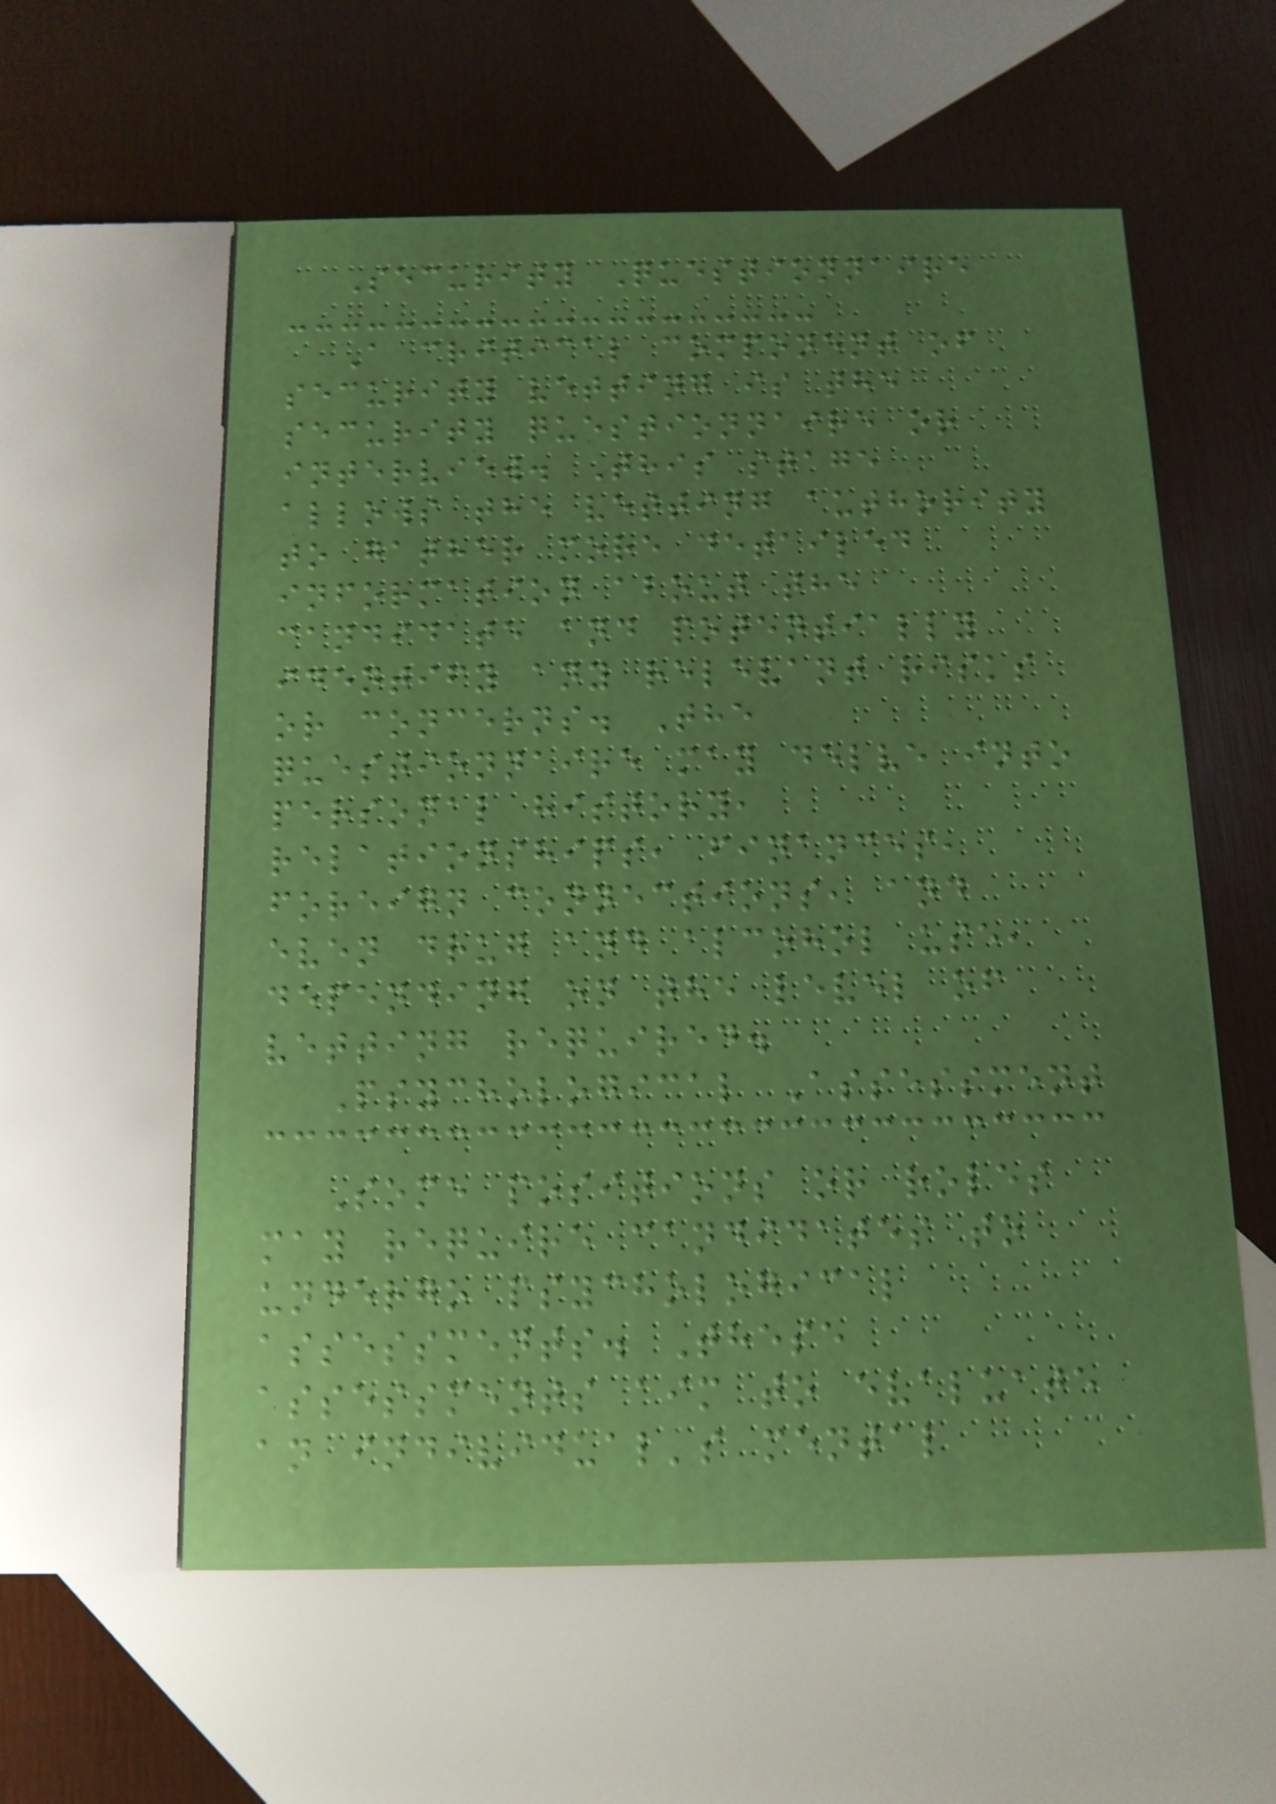Security Questionnaire
A critical component of
security vetting is the
security questionnaire or
interview. This stage
allows the vetting authority
to gather more detailed
information about the
candidate and potentially
identify any relevant risks
or concerns. The
questionnaire may delve into
personal history,
relationships, finances,
foreign connections, and
even drug and alcohol use,
depending on the level of
vetting required.
Psychological Assessment
Some positions or roles
may require candidates to
undergo psychological
assessments. These
assessments aim to evaluate
an individual's mental
